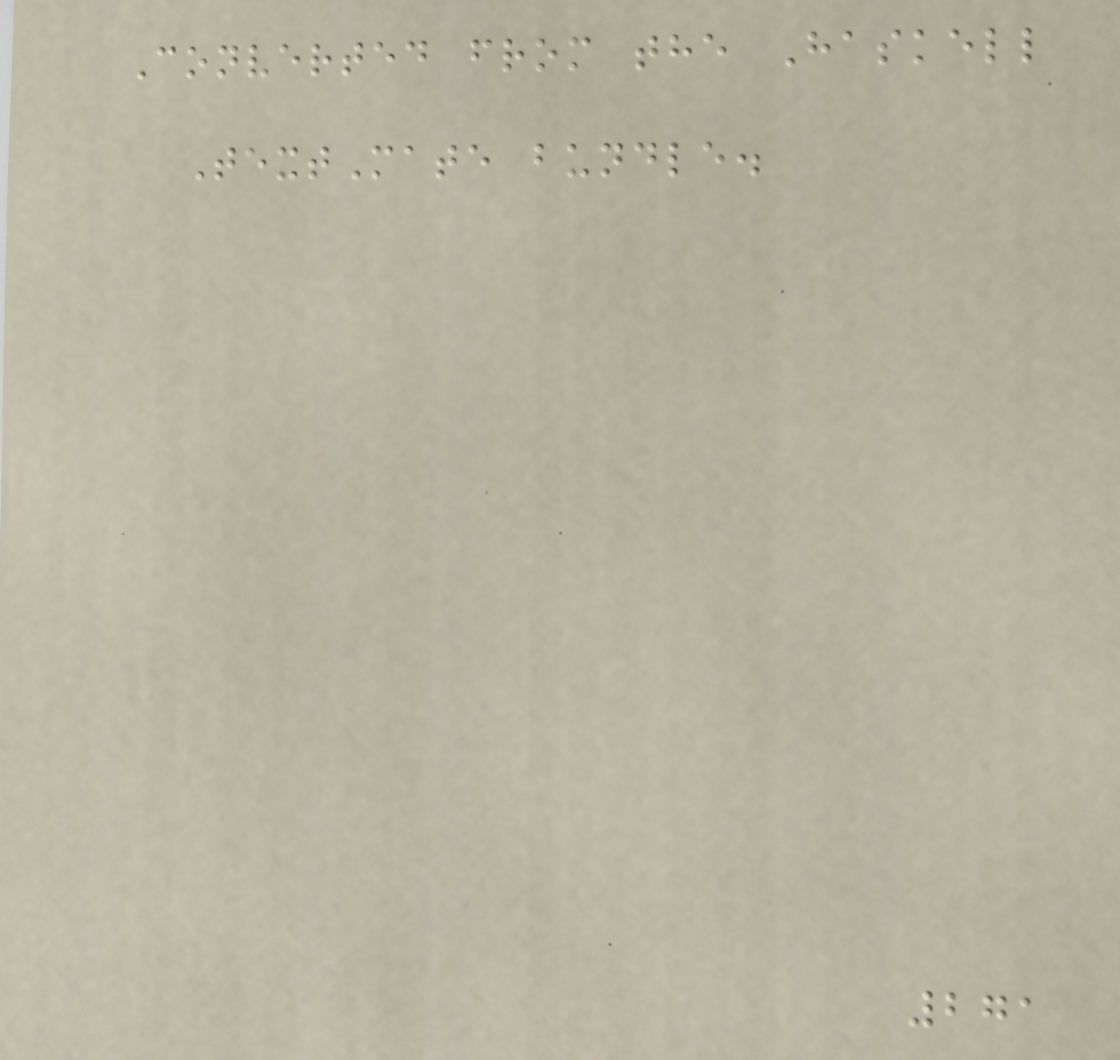Converted from the Haskell
TextMate bundle.
271
